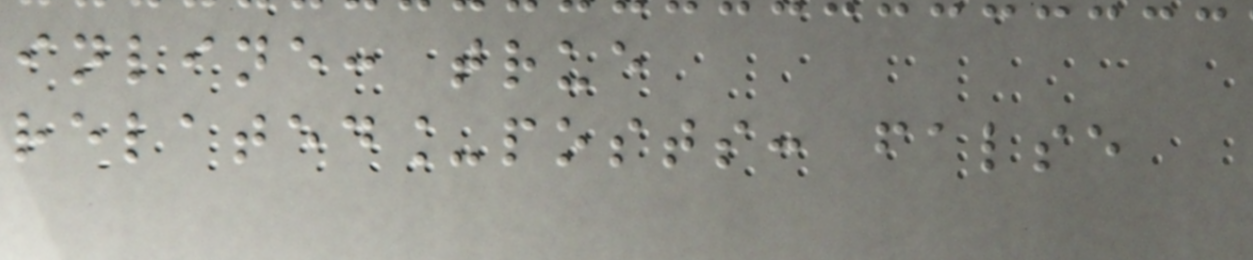inline: true
related_posts: false
